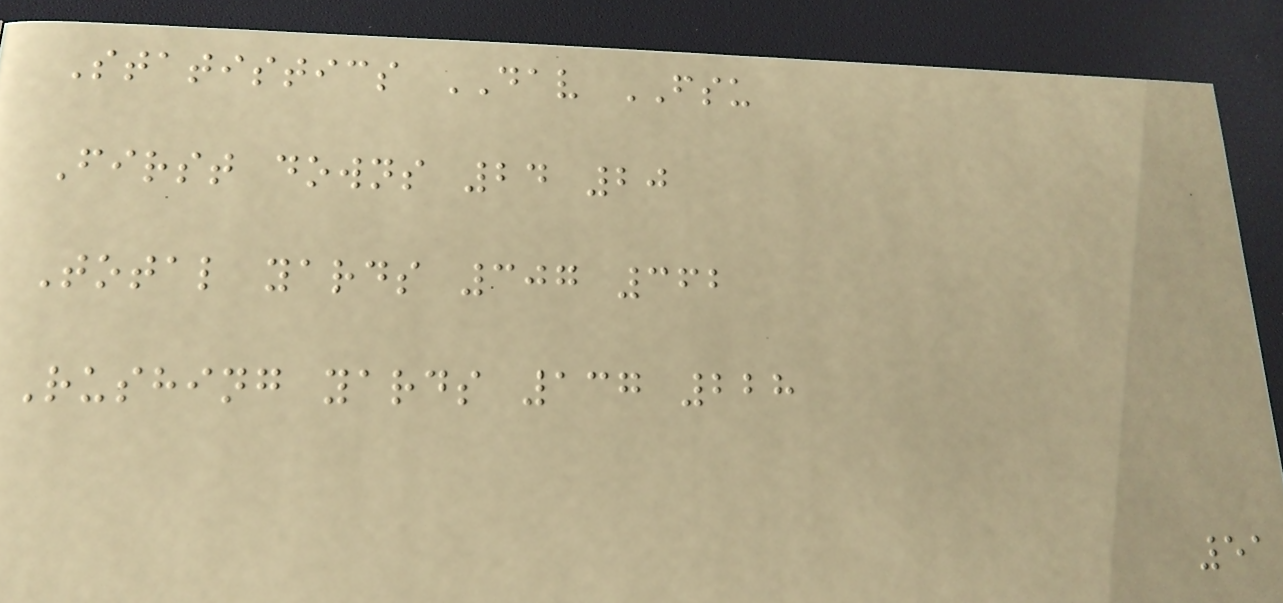Statistics DAV FSU
First downs 24 20
Total yards 307 362
Rushing yards 137 228
51
